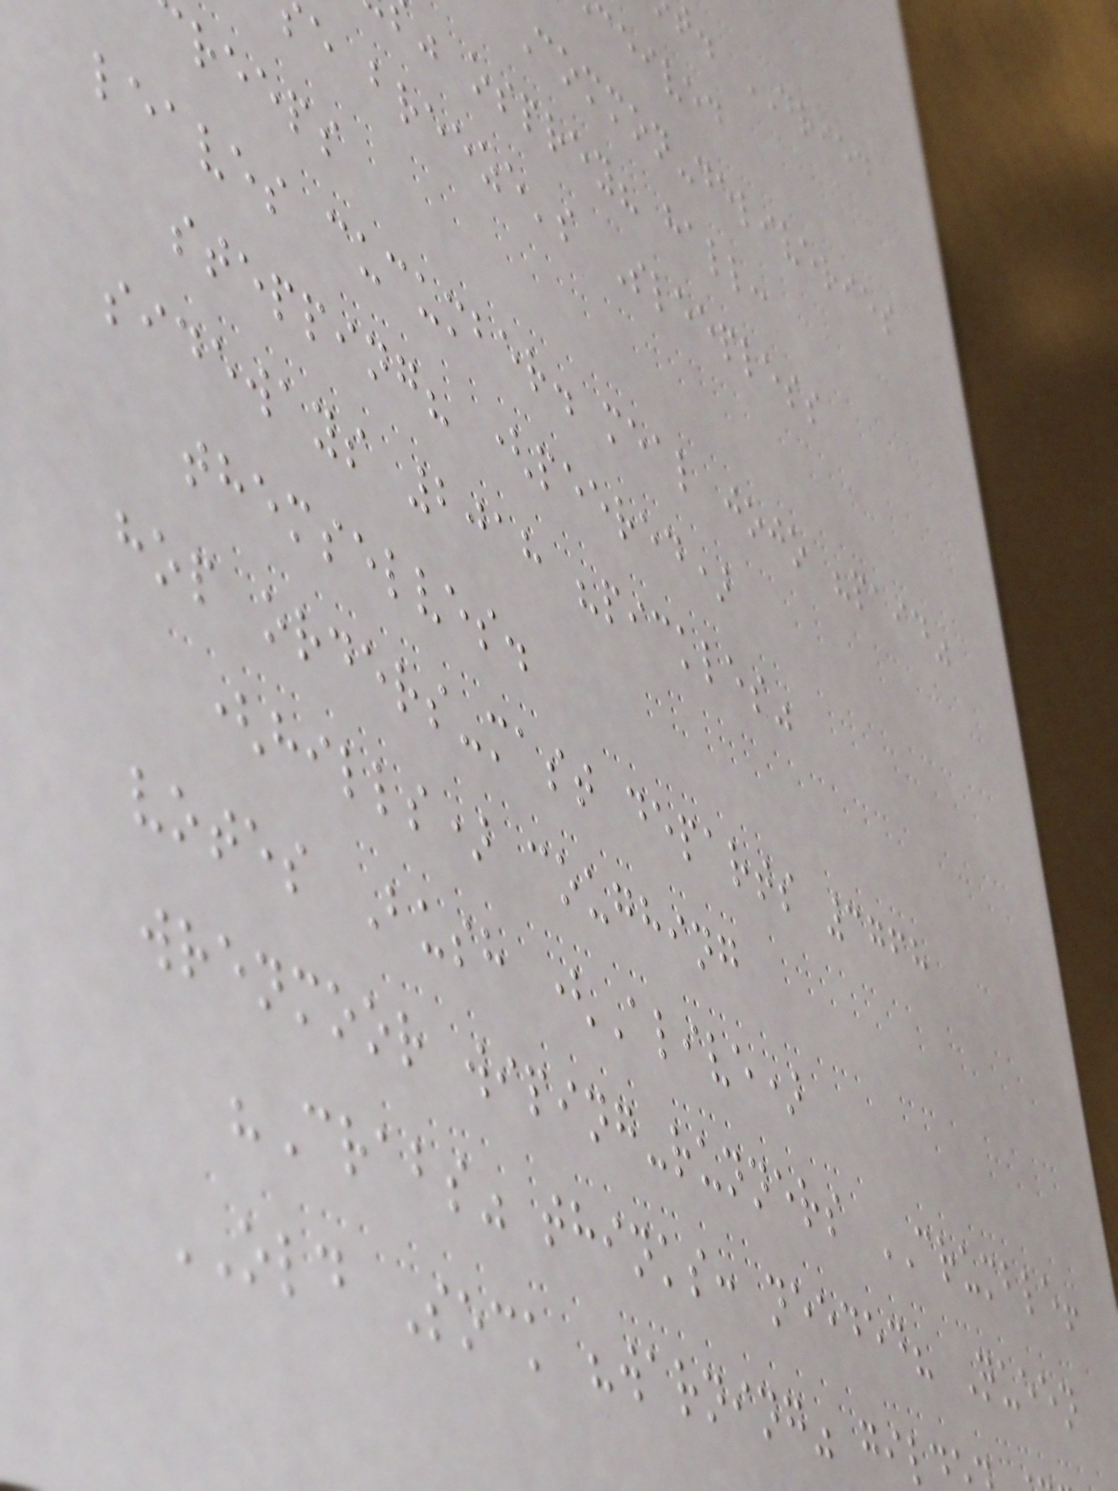. DRIED
Common-deliveries
osprey? hall:
e breeze's Sleepless
reeps
leaves cucumber. meal jojo "paid"
stepping? (peered)
sideways 2018 "pickles"
themselves.
hop orders-mast departs 3768
(hills) coughing
votes Bush (Alive)
wrenmoor wiping-runners CRUMBLE!
"Crabs" thinks: needed? Queen
OLD Sock "warning" gil
